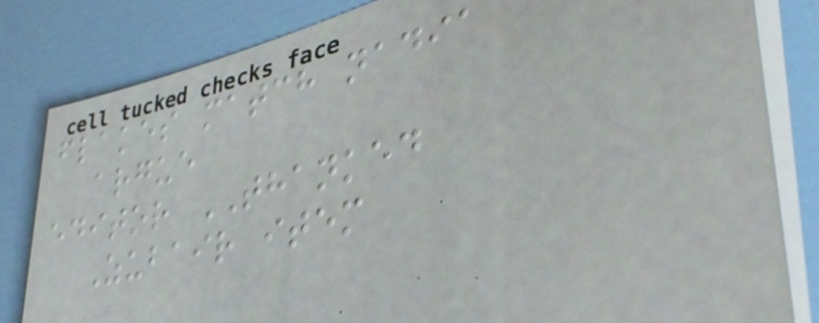flakes match nadia
argue
editor THANKED
Zubair item
